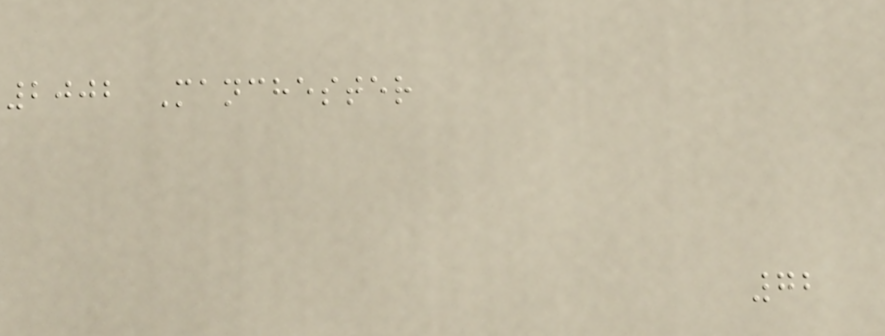2002 Manchester
72
